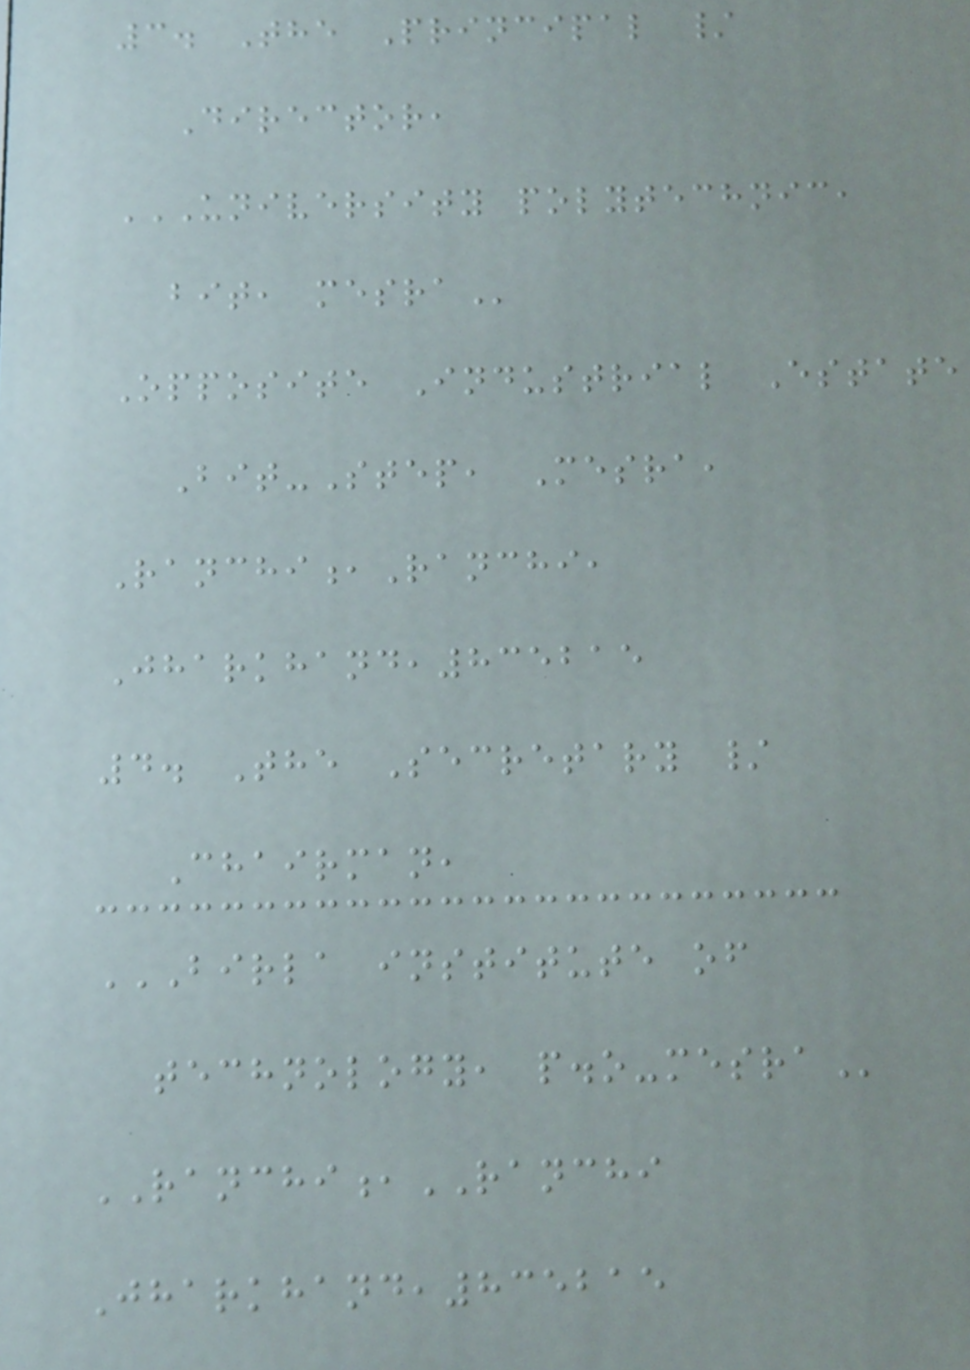3. The Principal /
Director,
UNIVERSITY POLYTECHNIC,
BIT, MESRA
Opposite Industrial Estate
Bit-Step, Mesra,
Ranchi,Ranchi,
Jharkhand,835215
4. The Secretary /
Chairman,
BIRLA INSTITUTE OF
TECHNOLOGY, P.O-MESRA
RANCHI,RANCHI
Jharkhand,835215
